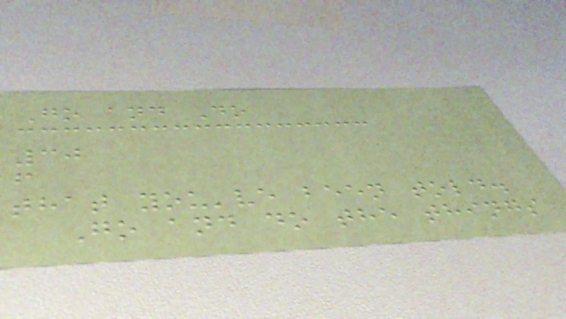Go and Do
30
f
that you've been told.
Go and do the things
